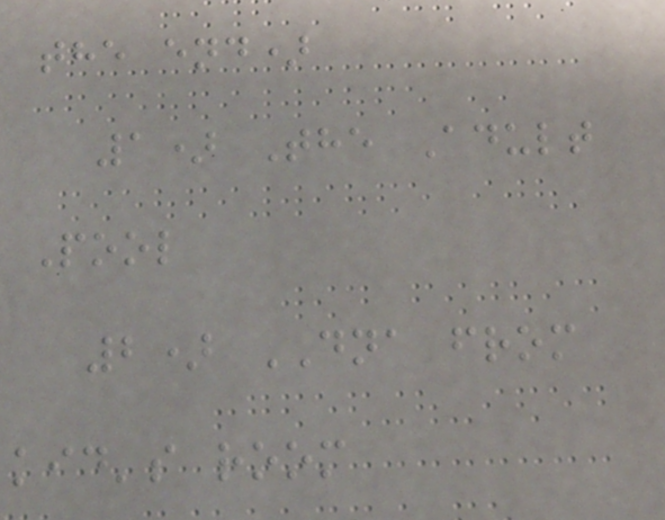the end)
1) The Adult
Pool
2) DNA from
kid's room
